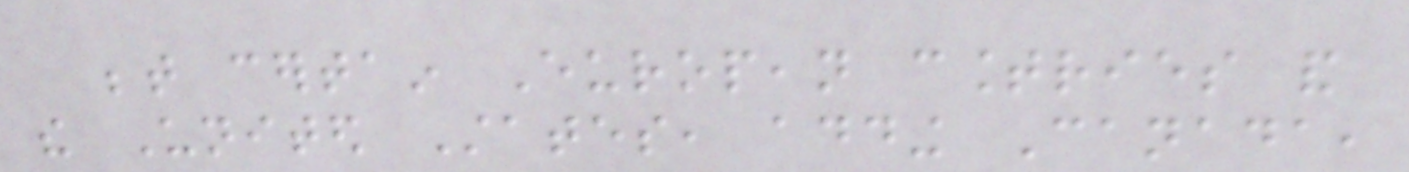between certain European countries and
the United States, adding Canada,
